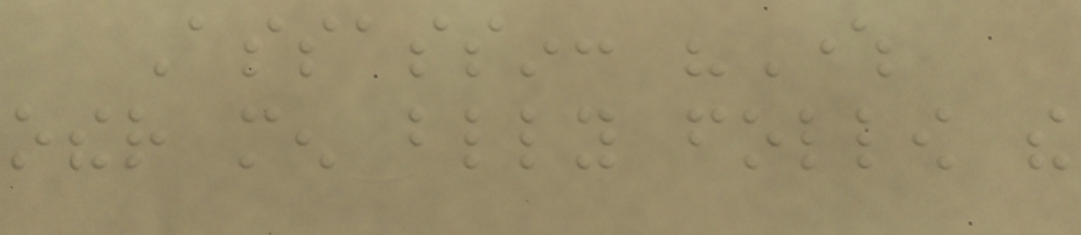Assassin: "Where
other men blindly follow the
